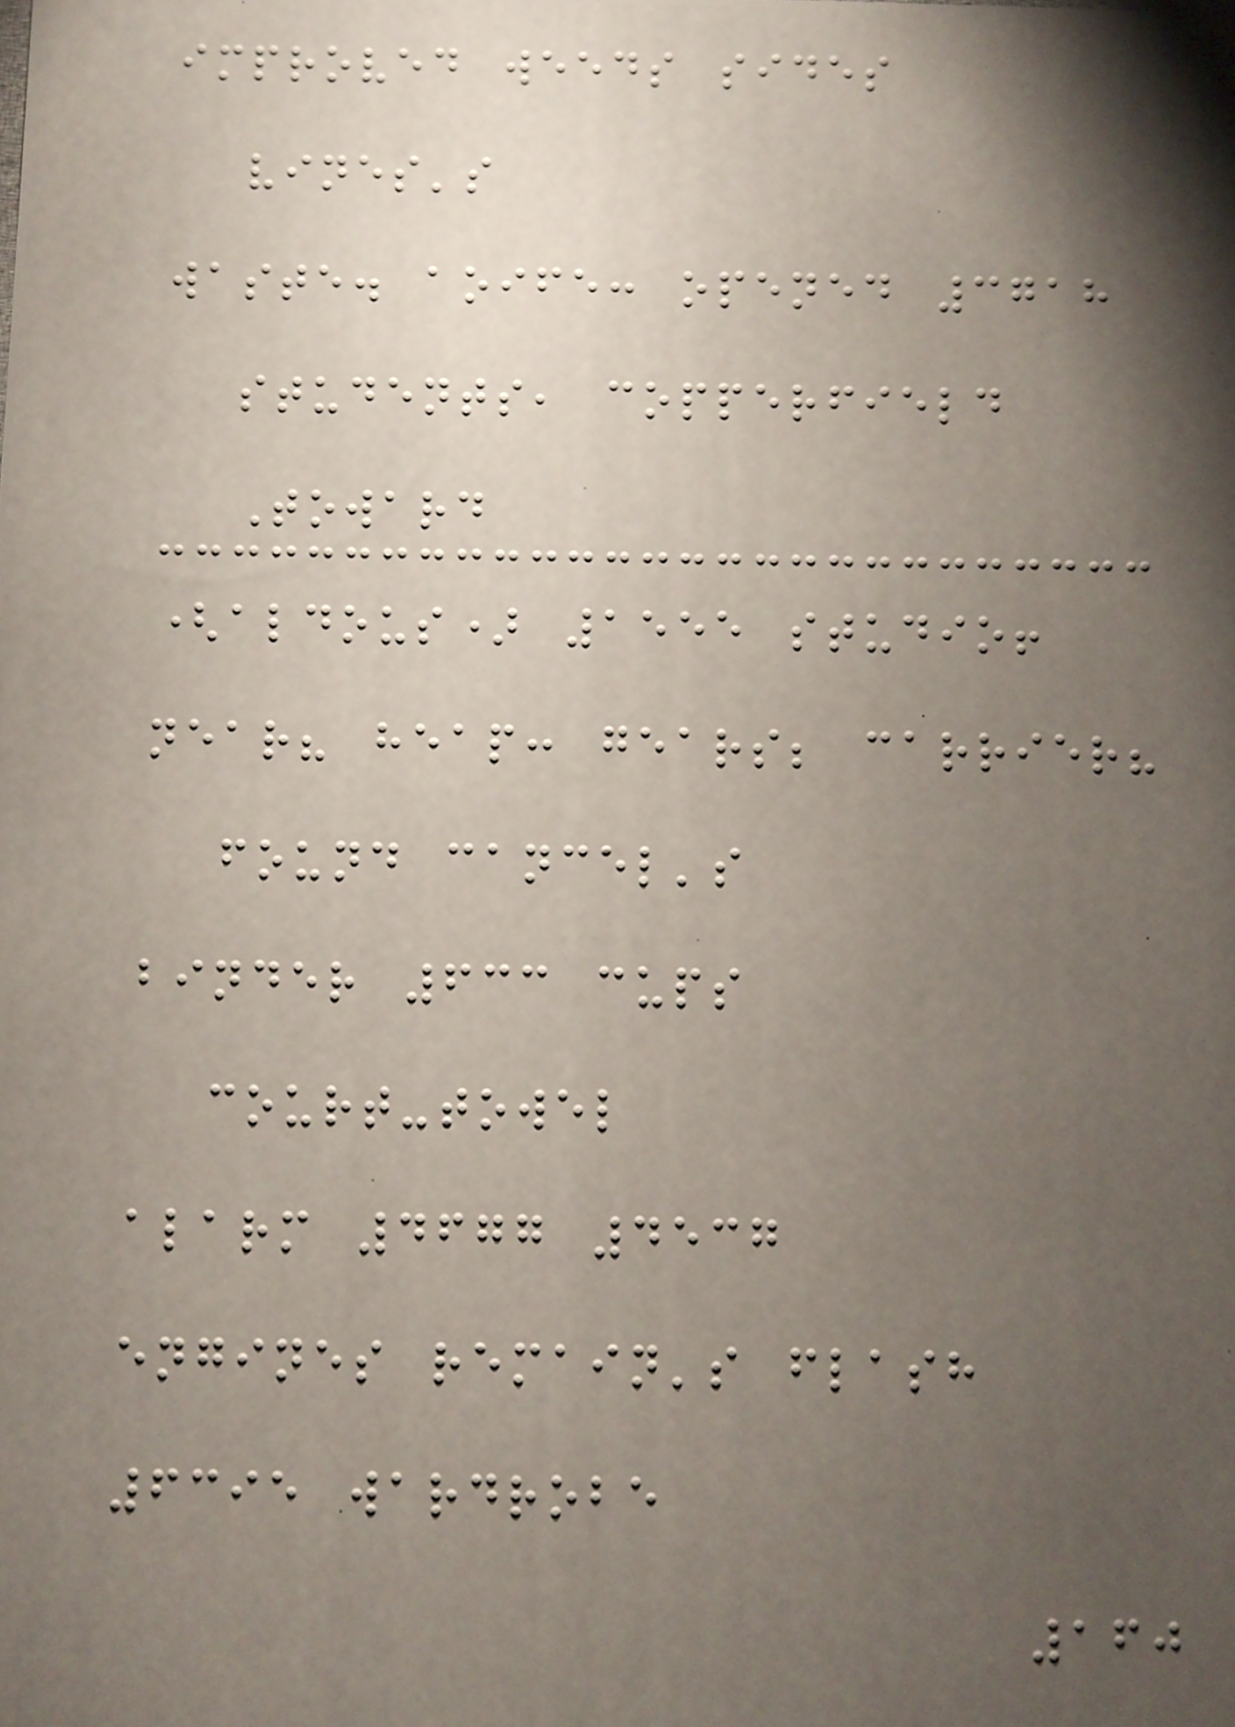improved weeds sides
vines's
waste. aoife: opened 3718
students, copperfield
Toward
(aldous) 1555 studio!
near? heap: gears; carrier?
found cancel's
binder 633 cups
court-towel
alarm 4677 4537
engines remain's flash
6395 wardrobe
160
